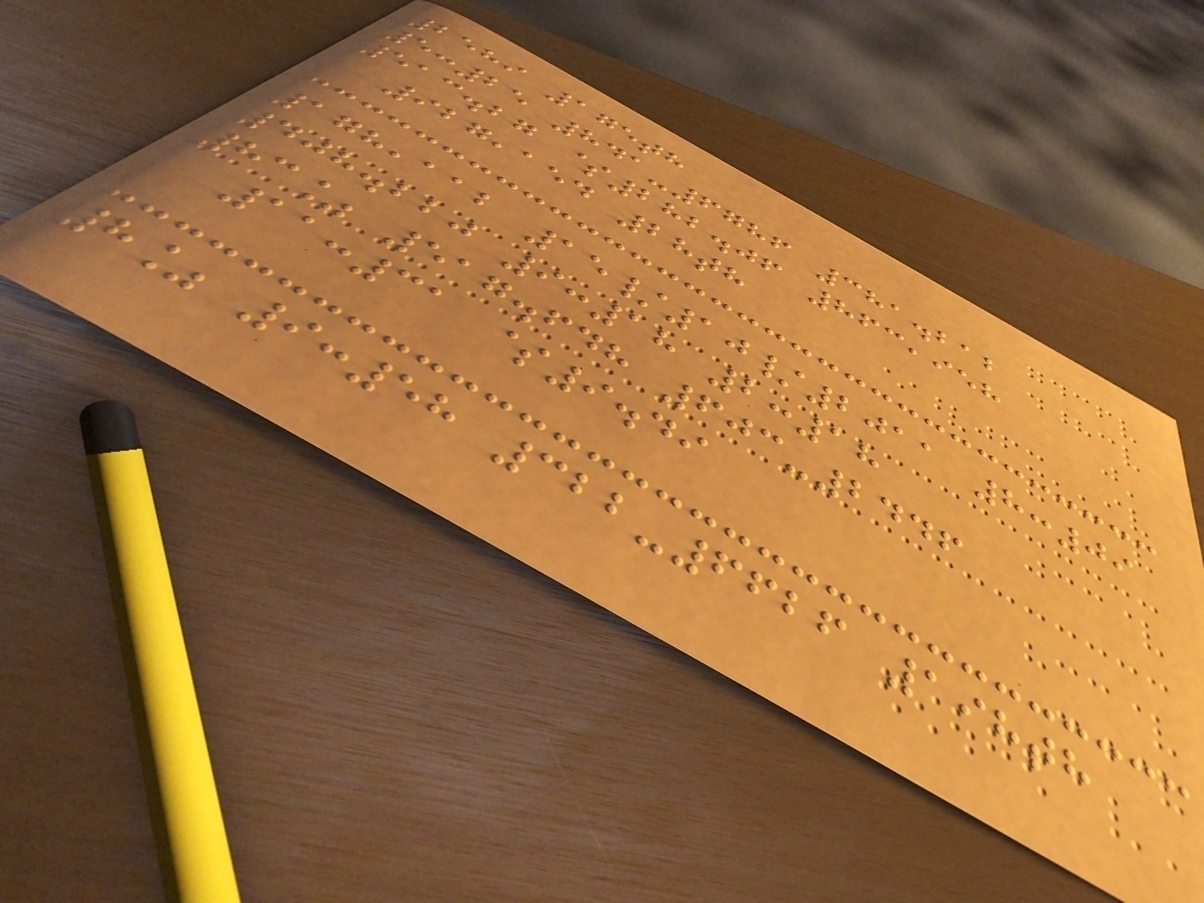2589 175th
5:25 841-6786 381.212
513.27 $282.06 863,958
927,154 28th
178,112 15/10/2011 8:09
408.220 9:18 2:18
83% 517.648 603-2446
11:31 $9.49
8% 9:58 322-6626 198th
